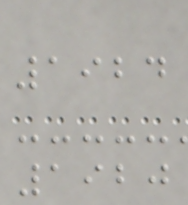1924
1920
